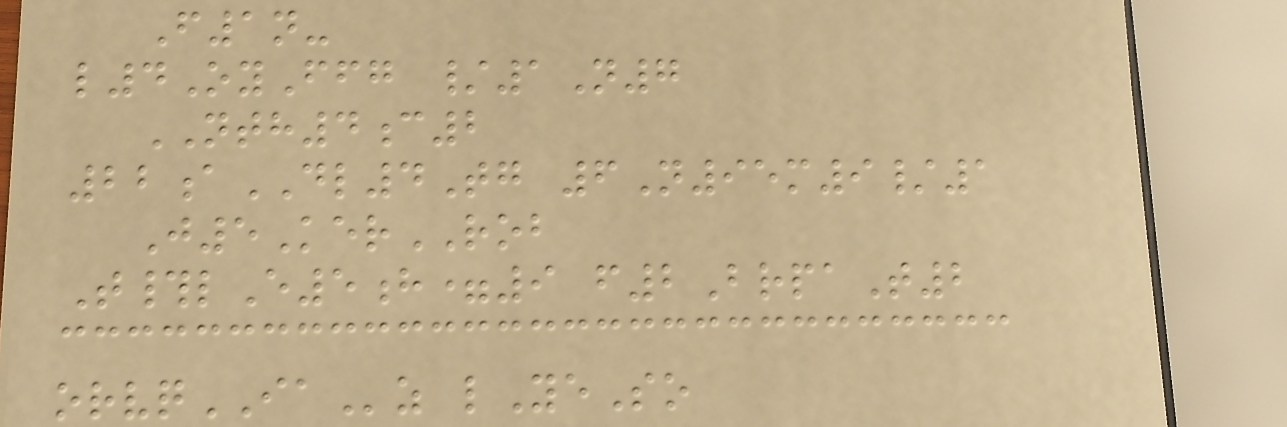F1n-
l4OyFfg /1N7
NTH4c2
22aDL4Tg 6N95m9/1
J5KerROB
T#lE5h=9 f2BrpaT2
orvqIAz lYeSo
